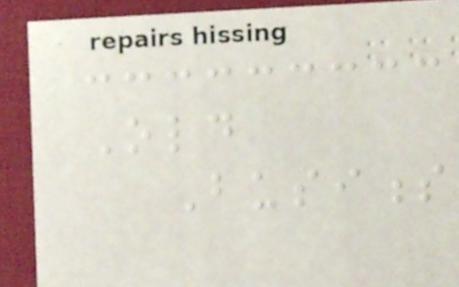Old
Business
